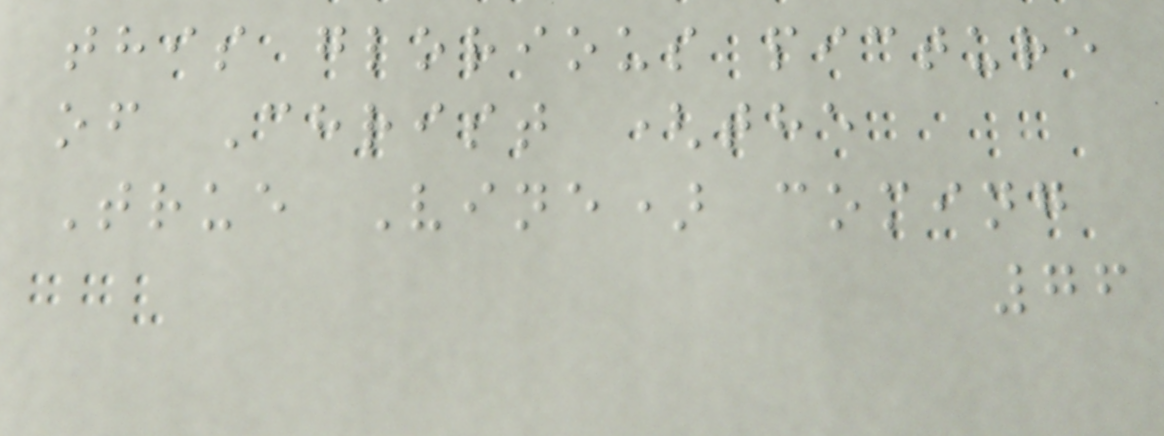this glorious picture
of Christ (the
True Vine) coming
76
